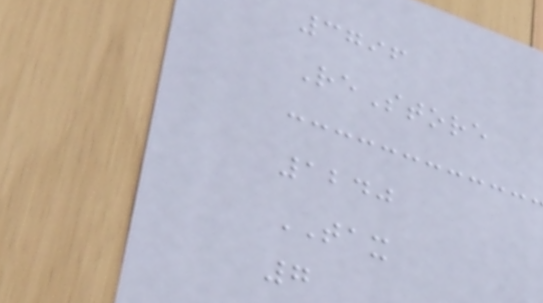3796
ReStore
1240
TAX
7
